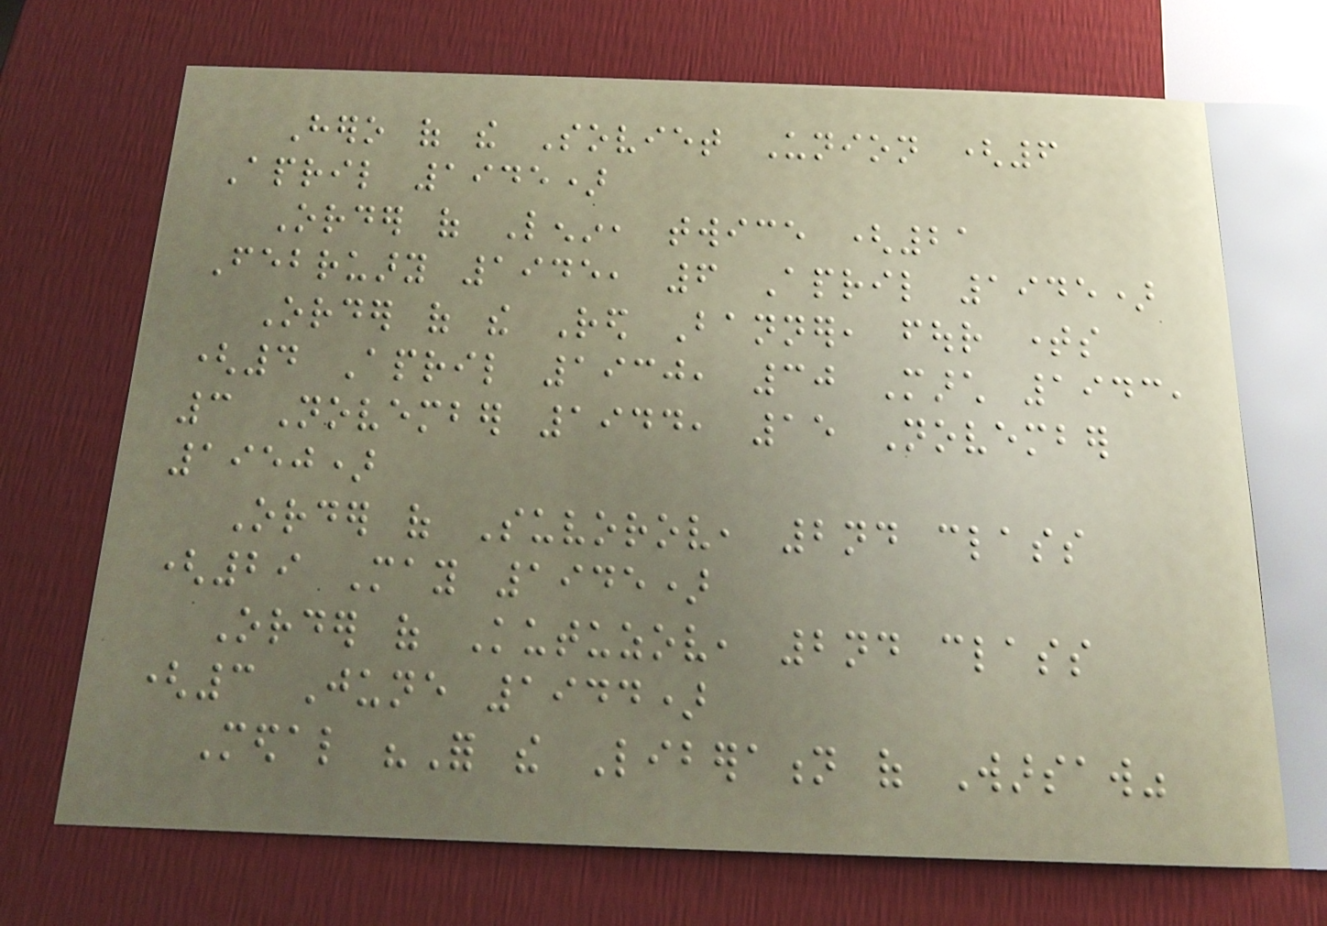Hero of the Soviet Union (6
April 1945)
Order of Lenin, twice (21
February 1945, 6 April 1945)
Order of the Red Banner, four times
(4 April 1930, 30 March 1943,
3 November 1944, 15 November
1950)
Order of Suvorov, 2nd class
(29 May 1945)
Order of Kutuzov, 2nd class
(3 June 1944)
Medal "For the Liberation of Warsaw"
